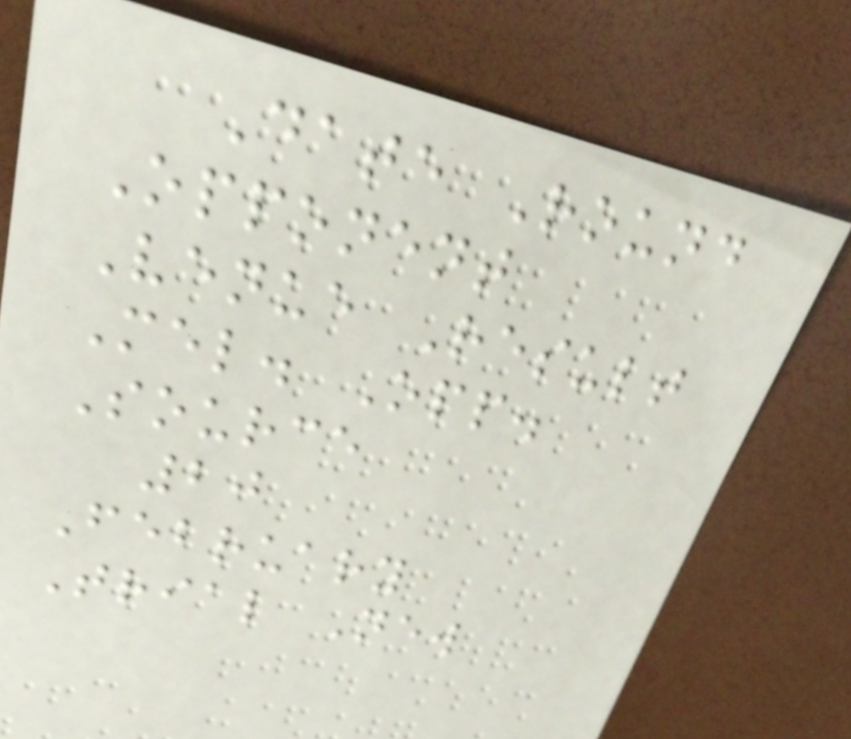Date Round
Opponent
Venue Result
Mel. Opp.
Source
20
February
Trial New
